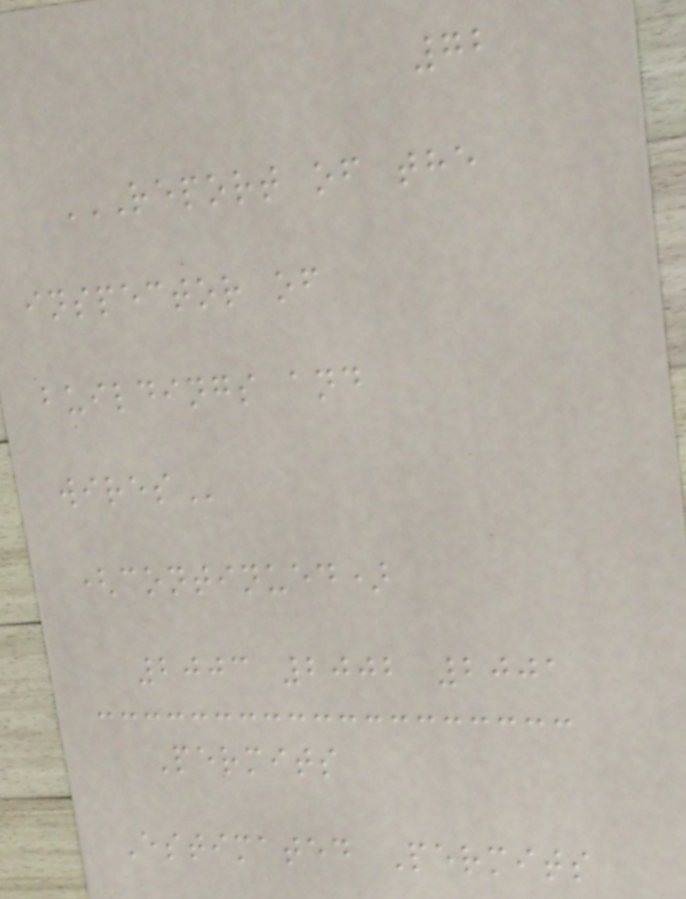72
REPORT OF THE
INSPECTOR OF
BUILDINGS AND
WIRES
(continued)
2003 2002 2001
Permits
Estimated Permits
